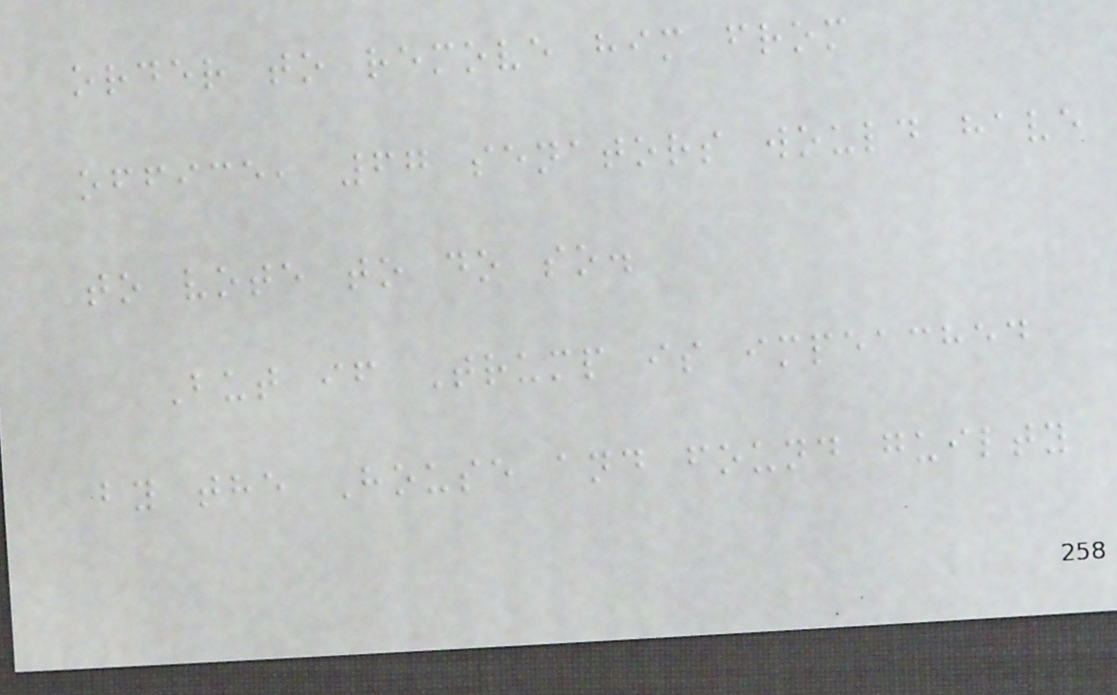order to remove him from
office, 67 senators would have
to vote to do so.
But if Trump is impeached
by the House and found guilty
